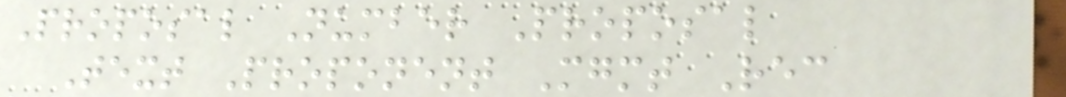Proposal Number Proposal
Text Proponent Mgmt Rec
